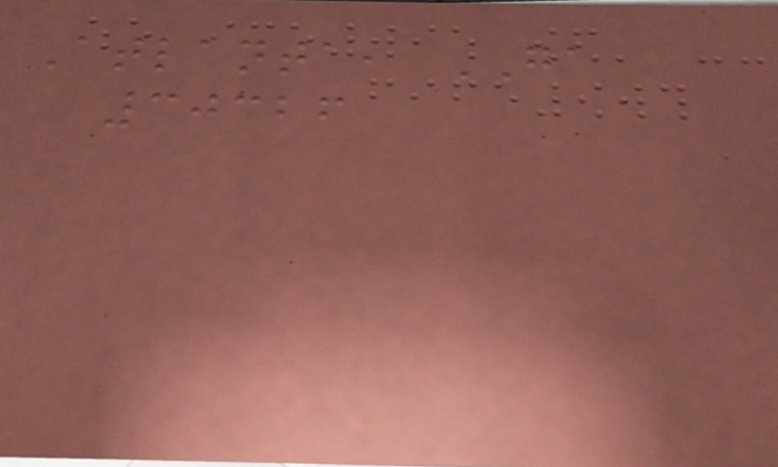Atlanta, GA
30326
